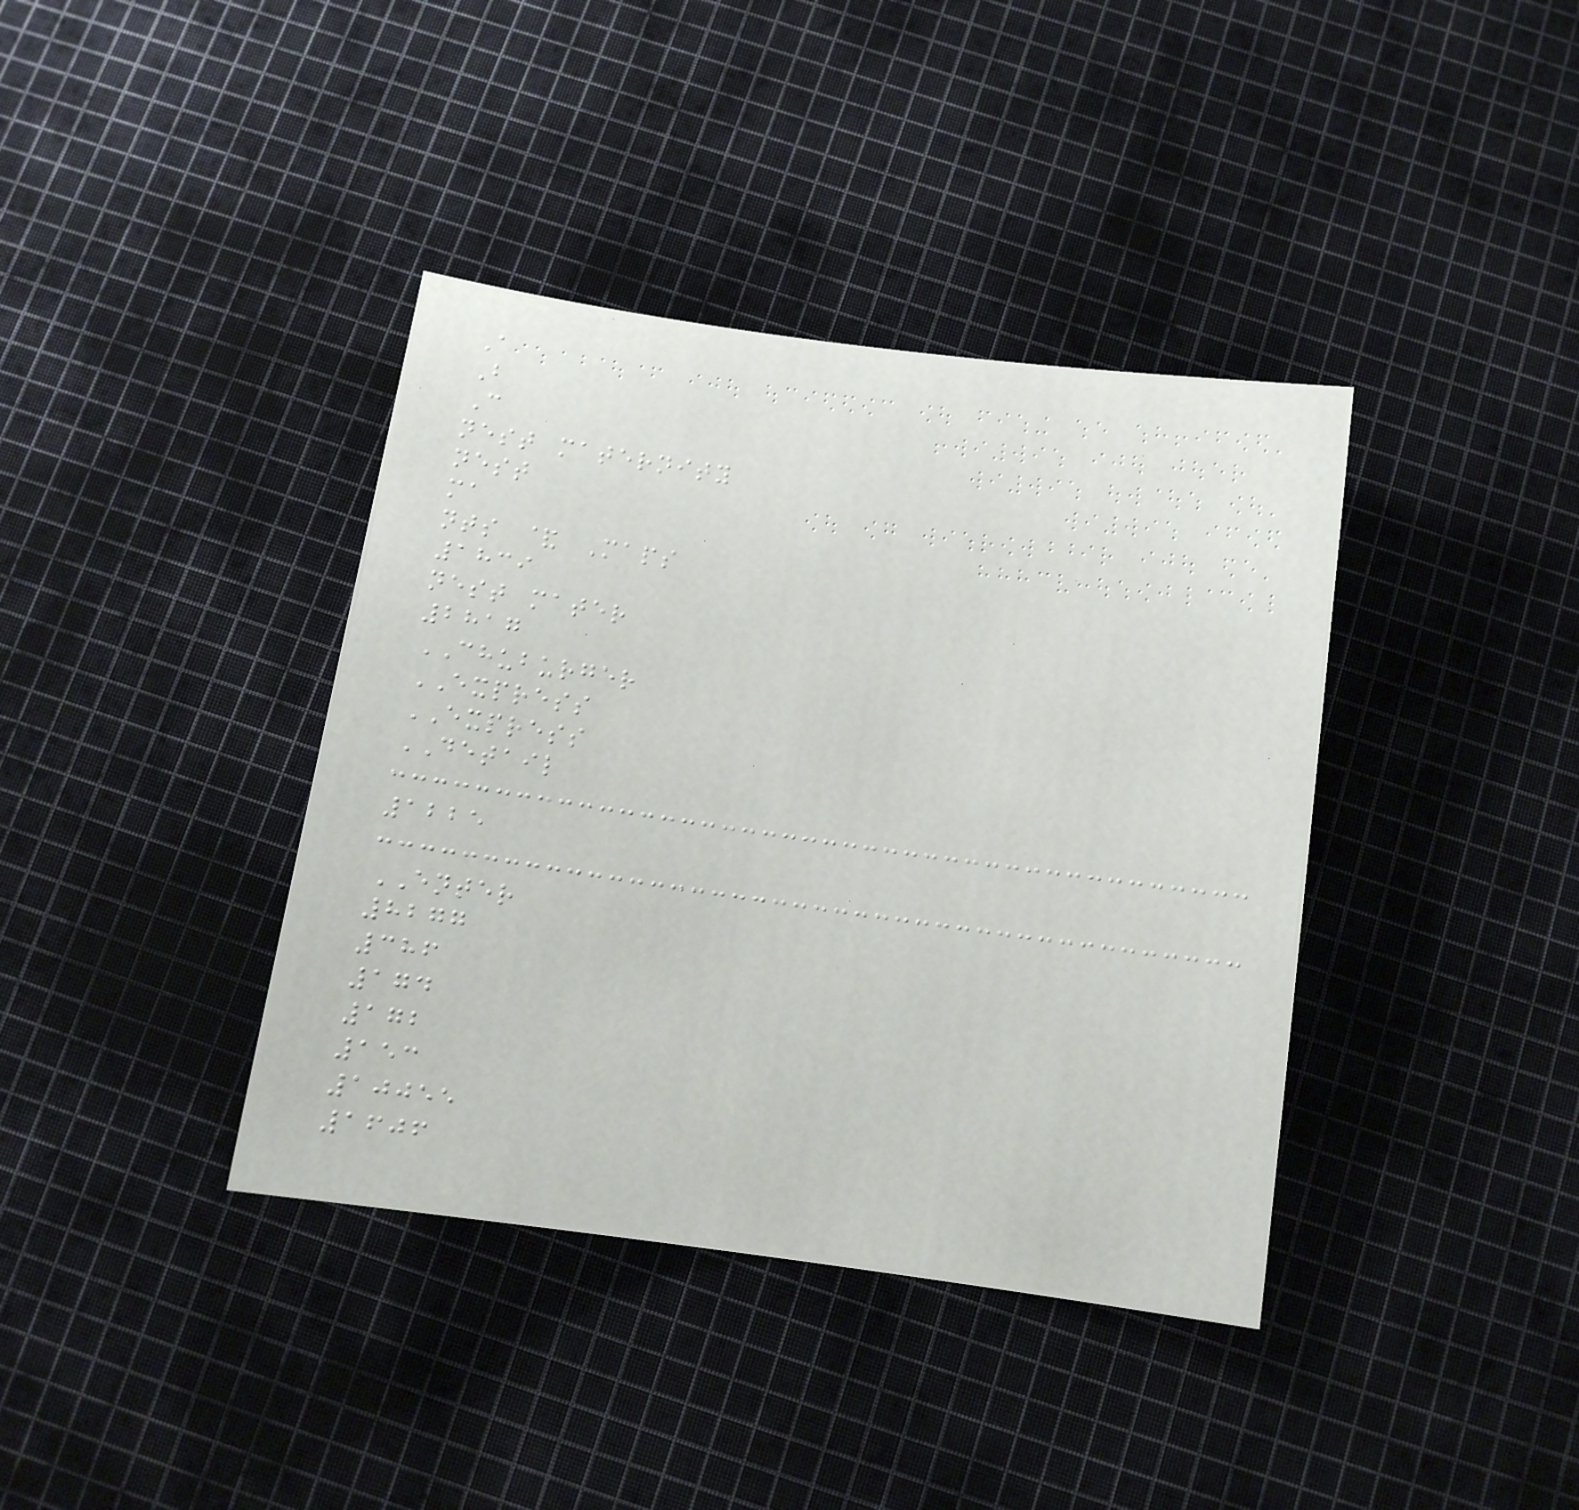A
B
C
nest maternity
nest
ma
nts & Maps
1839
nest mater
2817
CHUBURGER
EXPRESS
EXPRESS
DETAIL
1225
ENTER
8277
386
174
172
153
10055
1606
